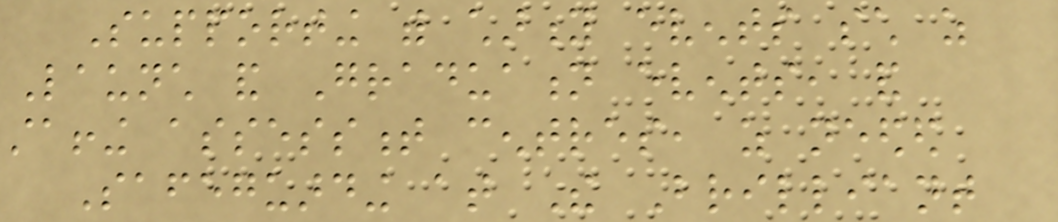Supporting with charity events such as
Launch and Graduation events, and
staffing assessment centres, as needed
Safeguarding at The Brilliant
